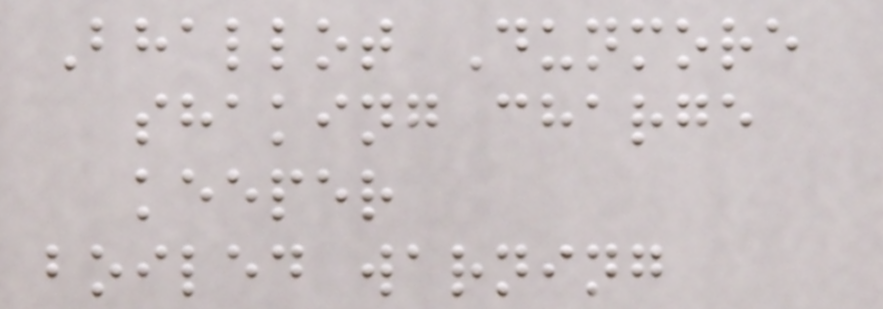Bhallot Dunmore
shaking charge
keeper
boiled warning
